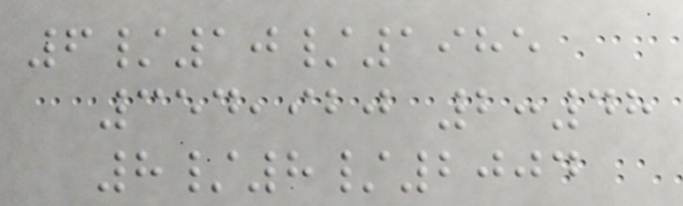6/10/1985
354,920 2:48
8/8/2004
